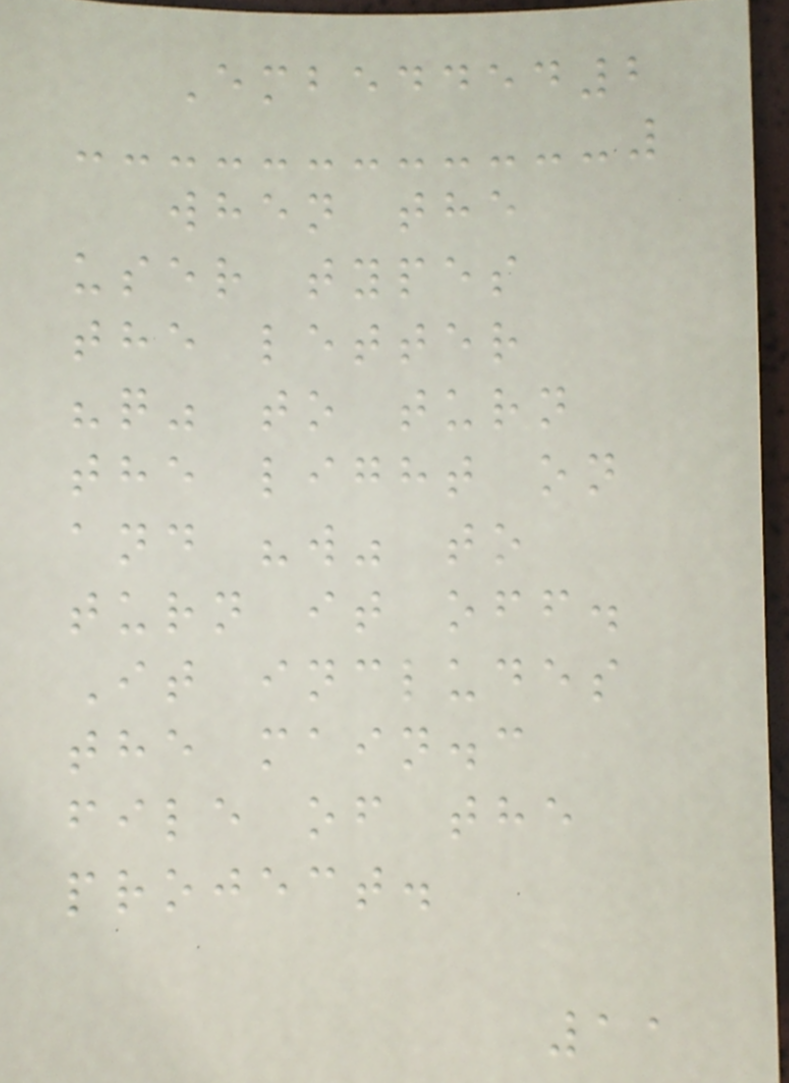Embedded2
when the
user types
the letter
"q" to turn
the light on
and "w" to
turn it off.
It includes
the main.c
file of the
project.
11
